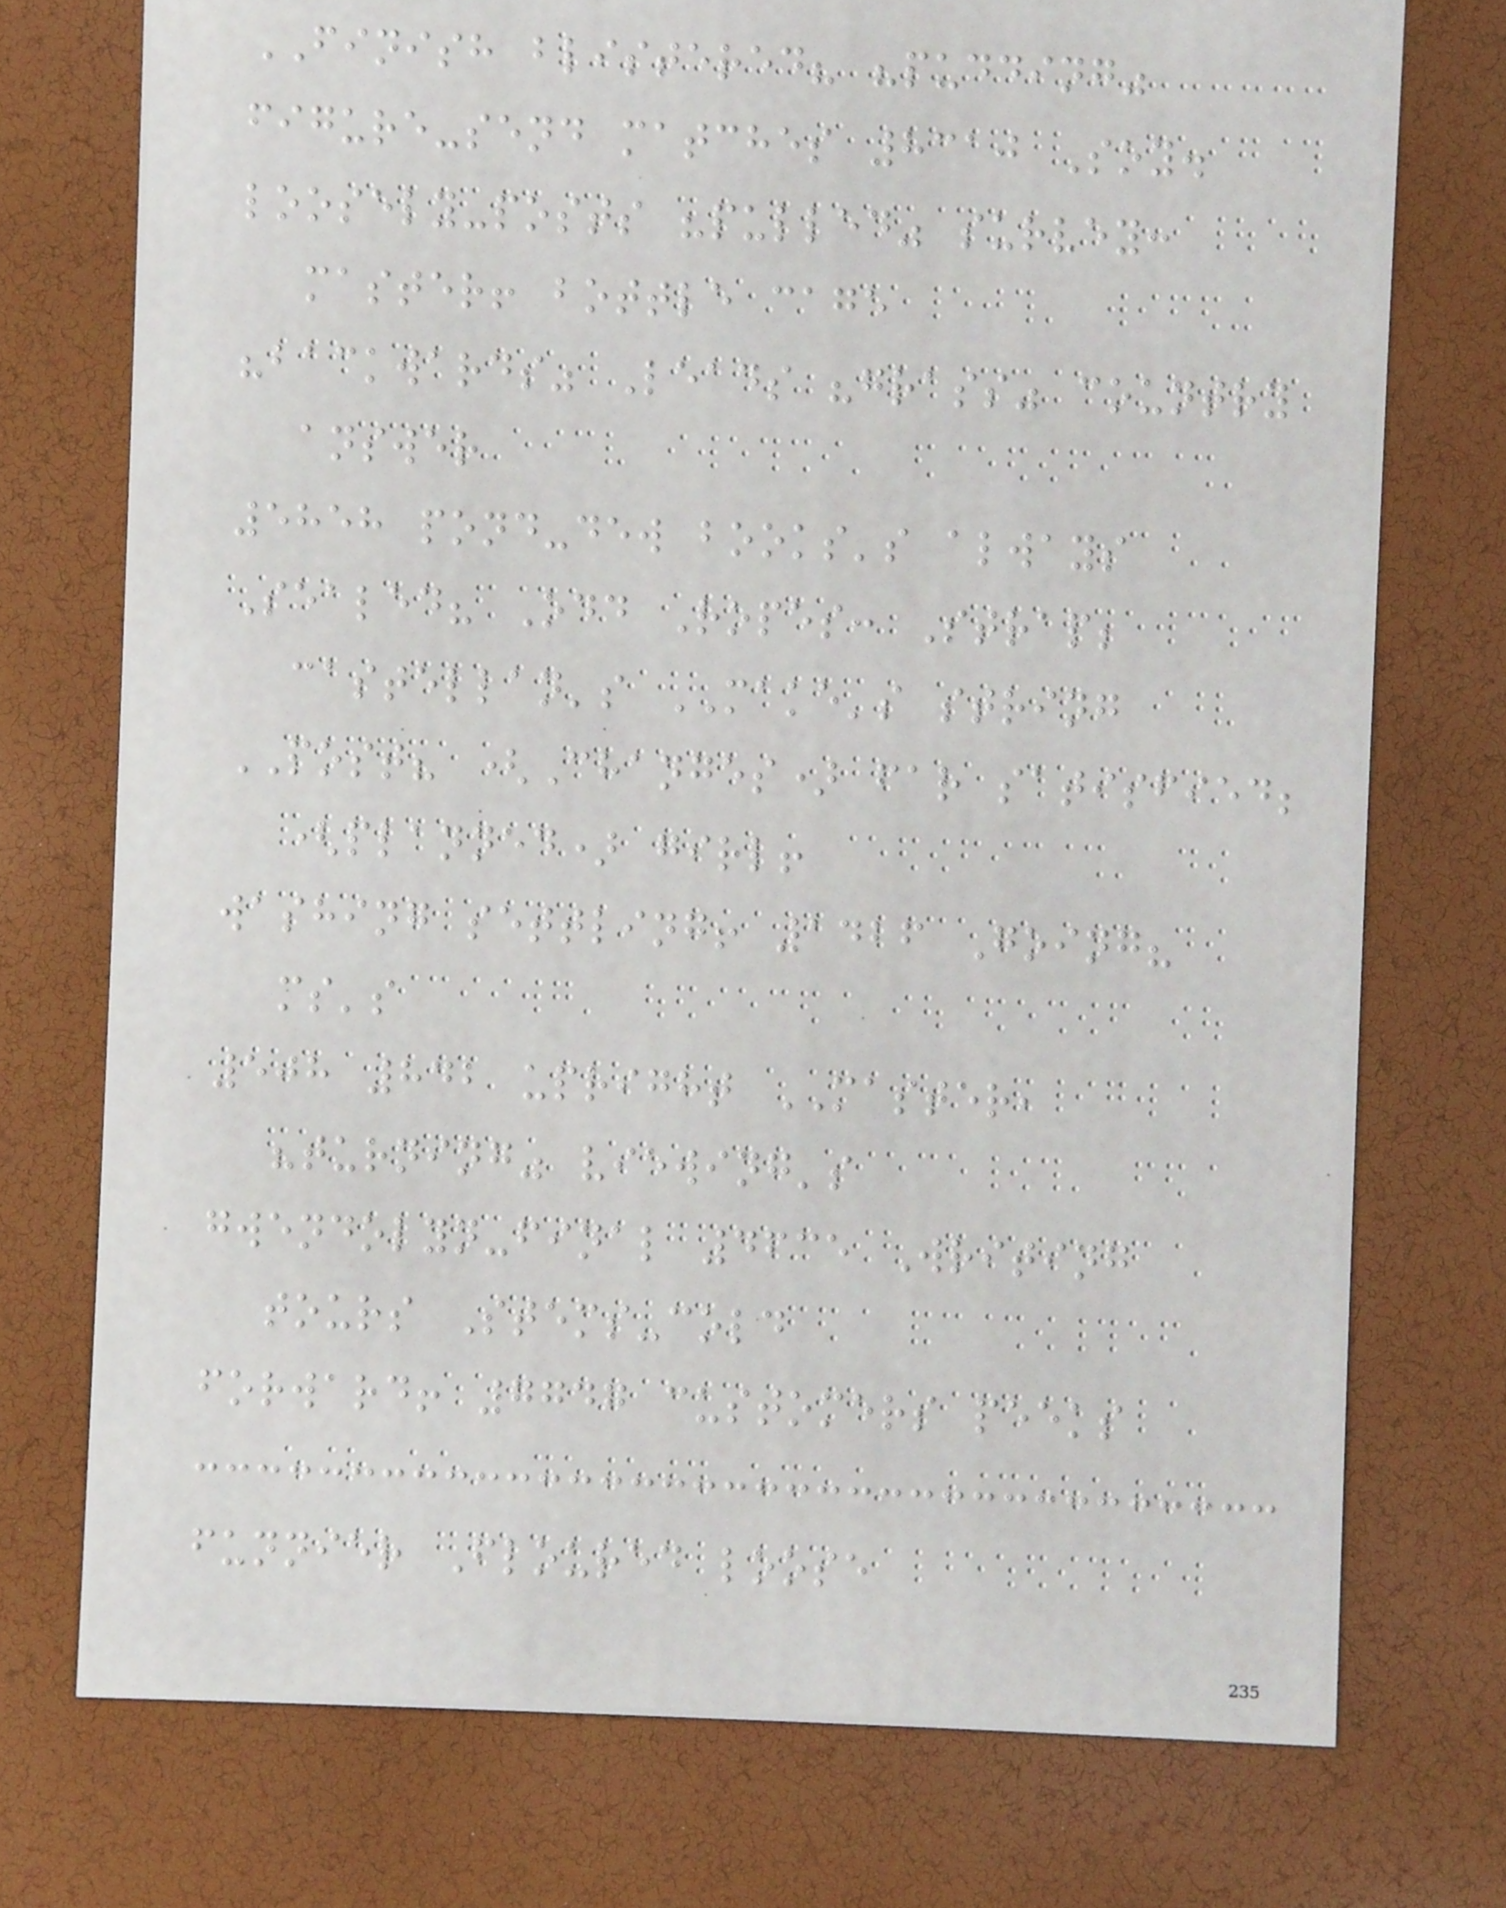FINISH blistered? "pudding"
figure-send matches 8310 Soy.
loosely-posts "pulled" survey:
master! bottle cage
"backwards" Leads "grass" country
answer
5858 pond-dew books's always
Sealed? Odd Ropes: Strap;
castellan's MAKE's string
POST? (Changes) far satisfied;
(planned) girl!
washing settling! 1426 Going?
ms's
508 842 upright MASTER,
"turning" viewing's
gwendolyn-final 4635 Writing
tours Stems-cold
forward! 7747 customers peeks
funnier Floured loose
